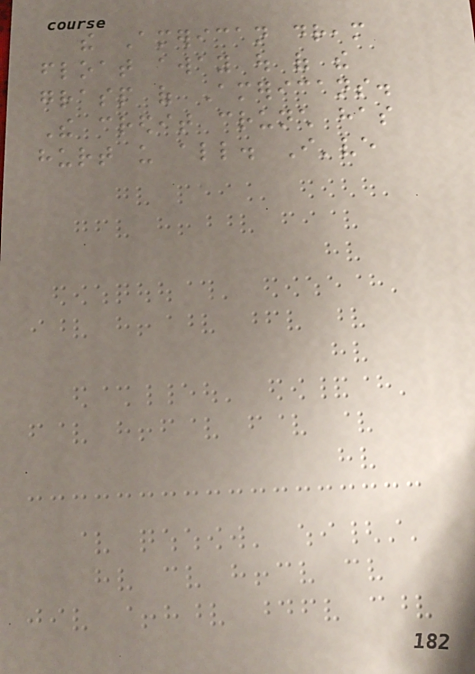the American dream
float away out of the
grasp of Americans.
The credit crunch has
hurt us all. I've
